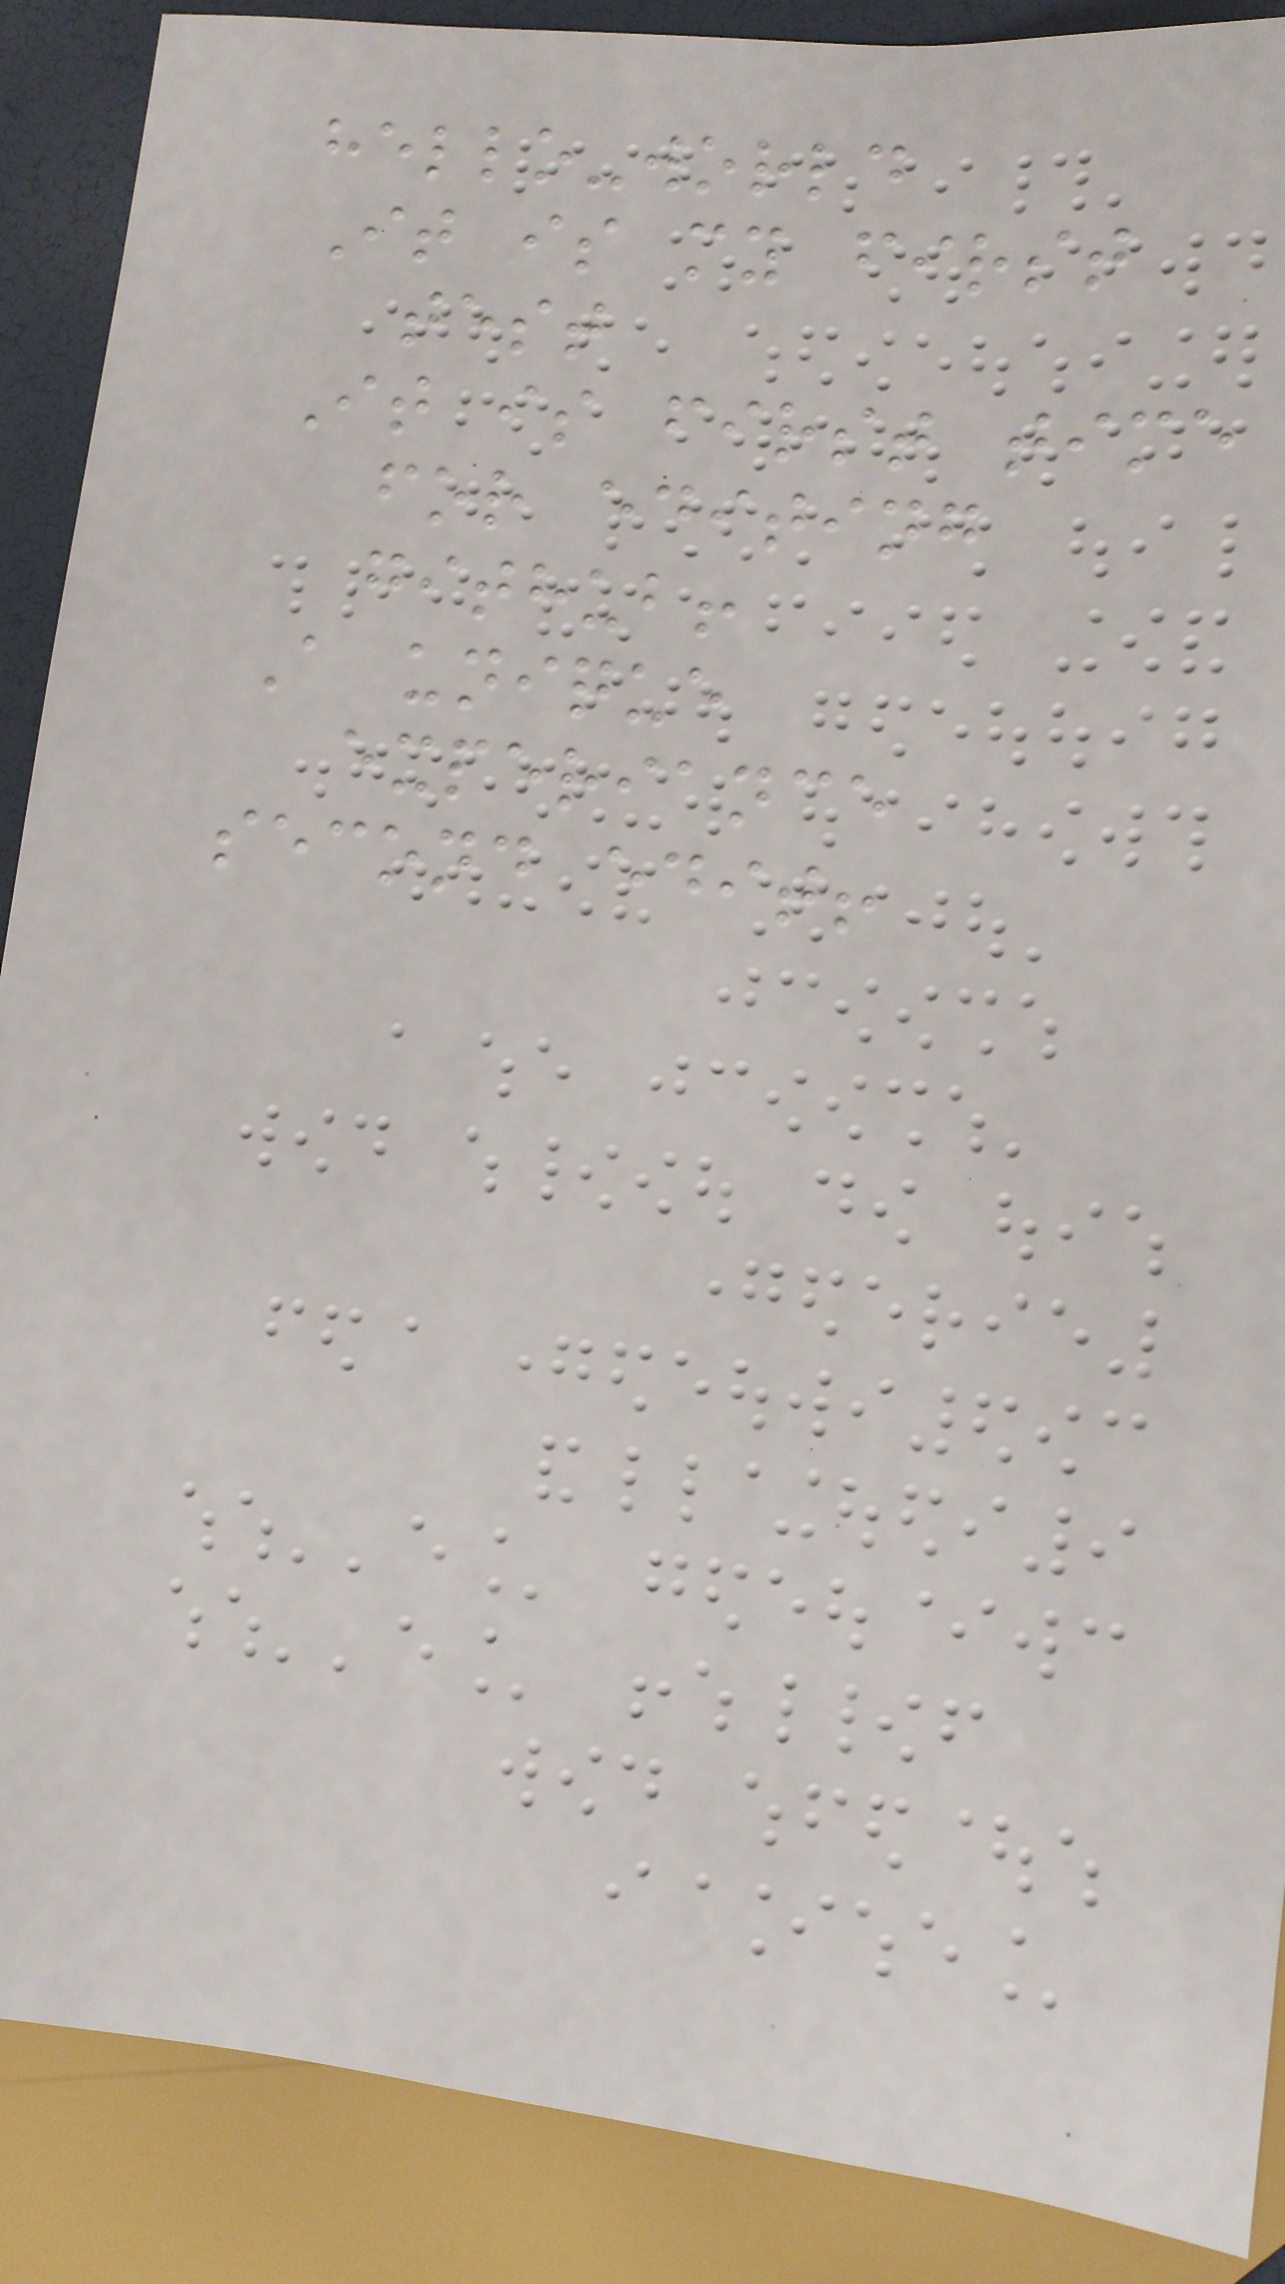hello-world
It is my first
test
It is first time
for editing
github!
A unique
experiance
second edit!
